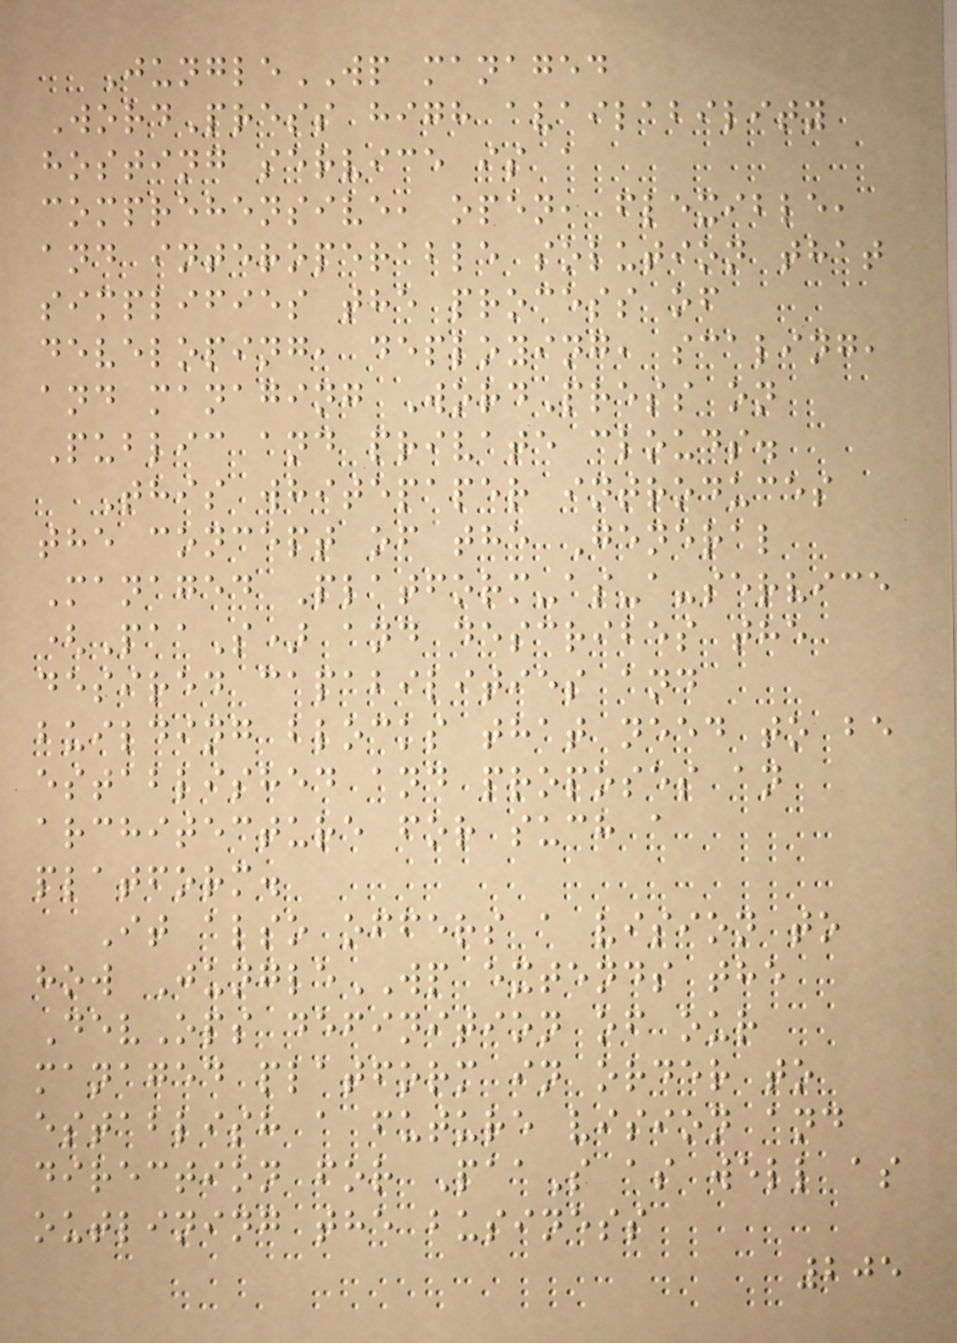JungleWP managed
WordPress high availability
hosting service is a
comprehensive, open, flexible,
and interoperable solution that
simplifies the process of
developing, deploying, scaling,
and managing WordPress on
Public and private clouds.
This whitepaper introduces
the concept of the General
Managed Platform-as-a-service
(PaaS) and describes the
desired capabilities and
building blocks that need to be
established and proposes an
architecture for such a
platform.
It also offers a vision to
how JungleWP extends the
DevOps definition of our
managed platform in order to
establish a future vision and
direction for PaaS as well as
outlining the business
205
